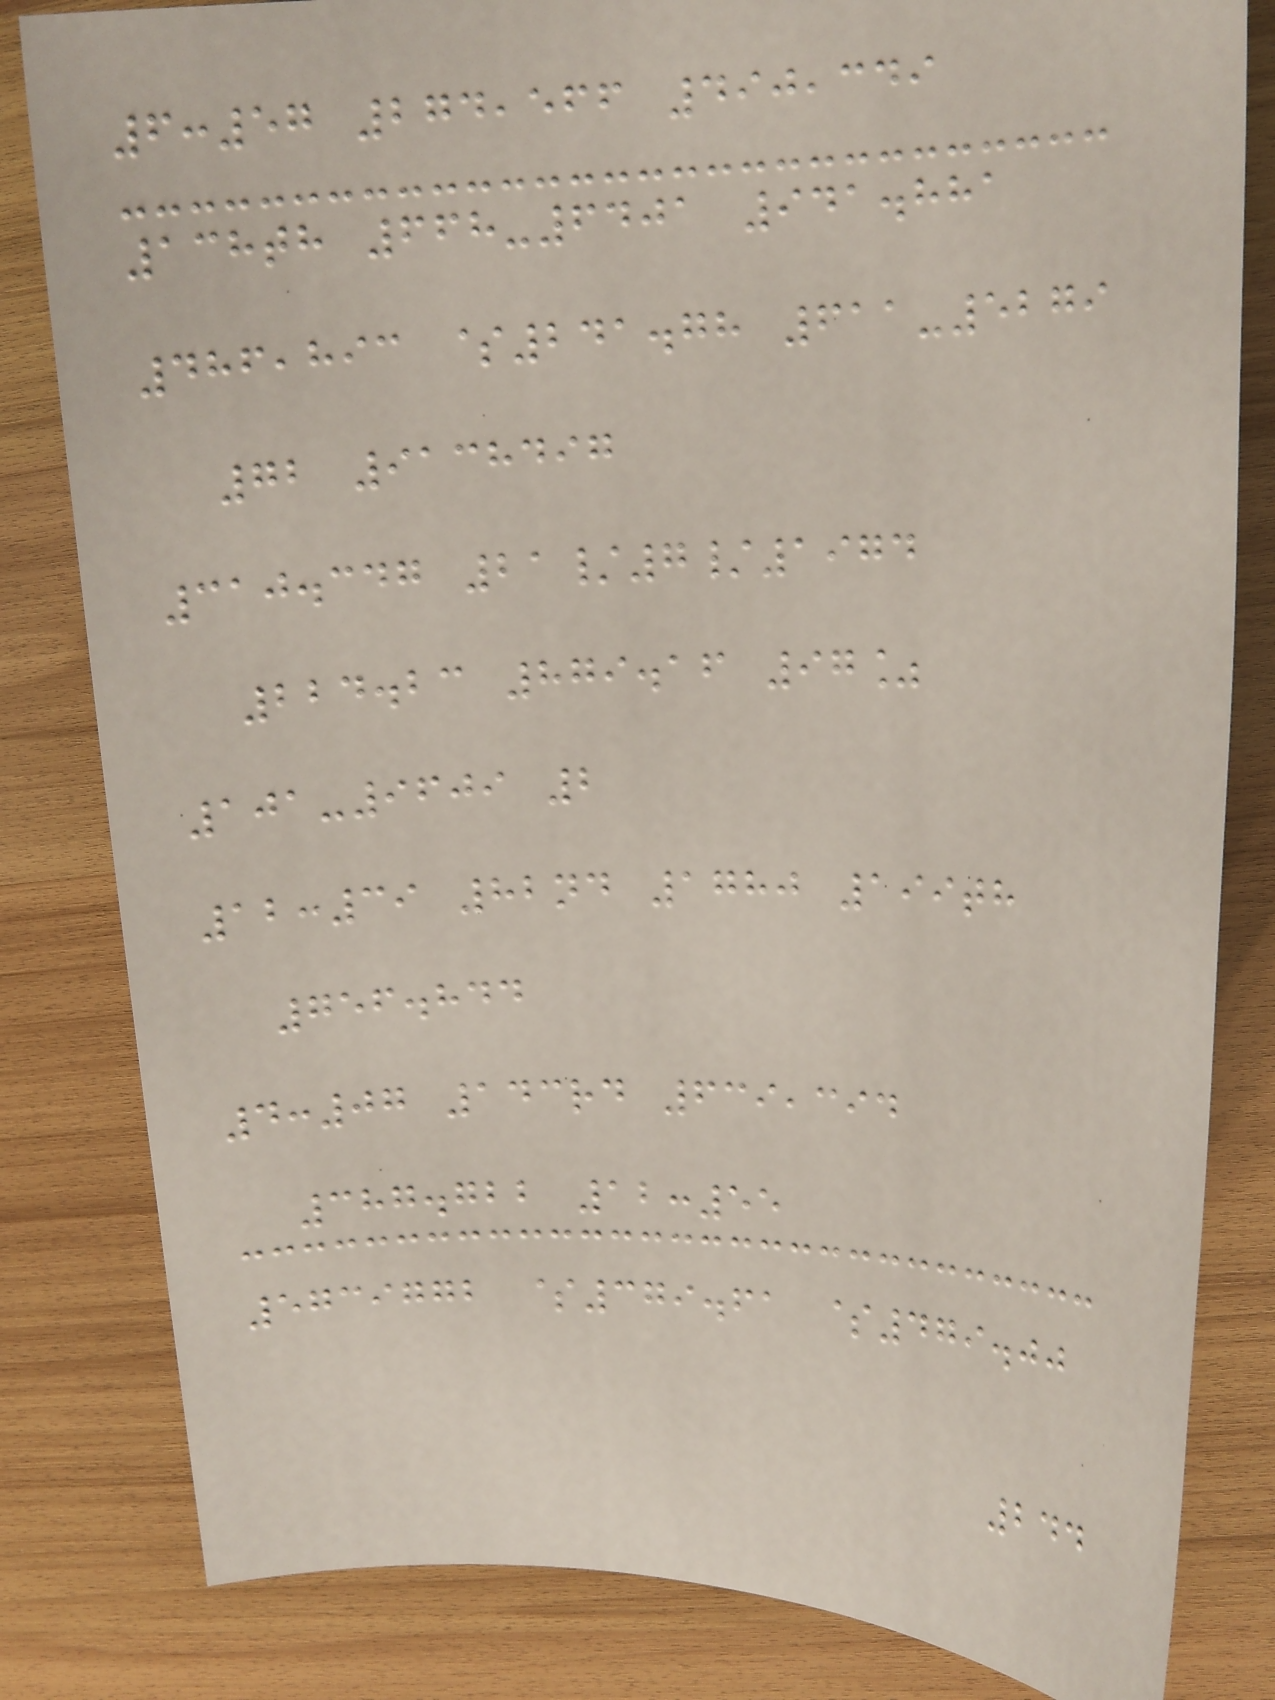6:57 274,566 490,349
138th 668-6401 941.881
486,893 $241.78 611-5279
72 9138497
310.347 21/7/1974
224.23 879.16 97%
101-9609 2
12:39 82nd 1780 199th
756.844
4:07 143rd 639,394
387.722 12:55
5739772 $379.61 $479.00
244
